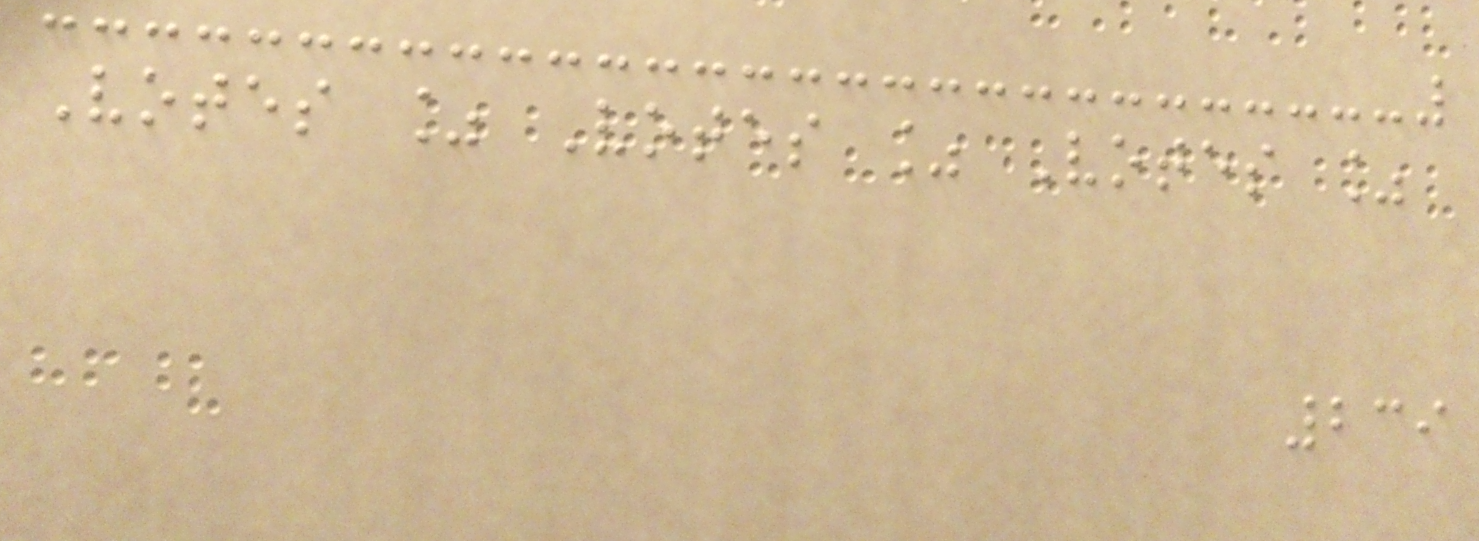Votes % Votes % Votes %
239
